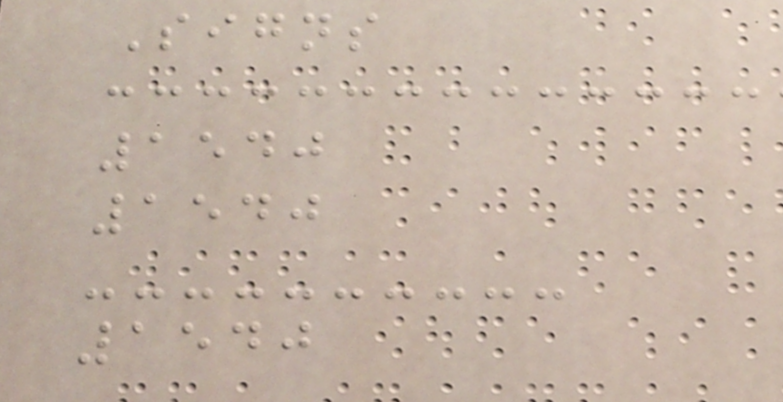Signs
1540
1540
1540
